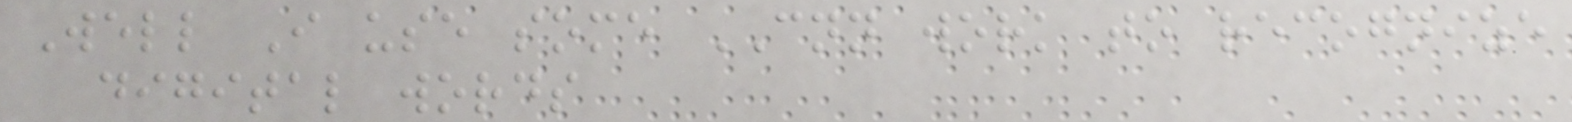Well I use some CNN work to recognize
digital words
